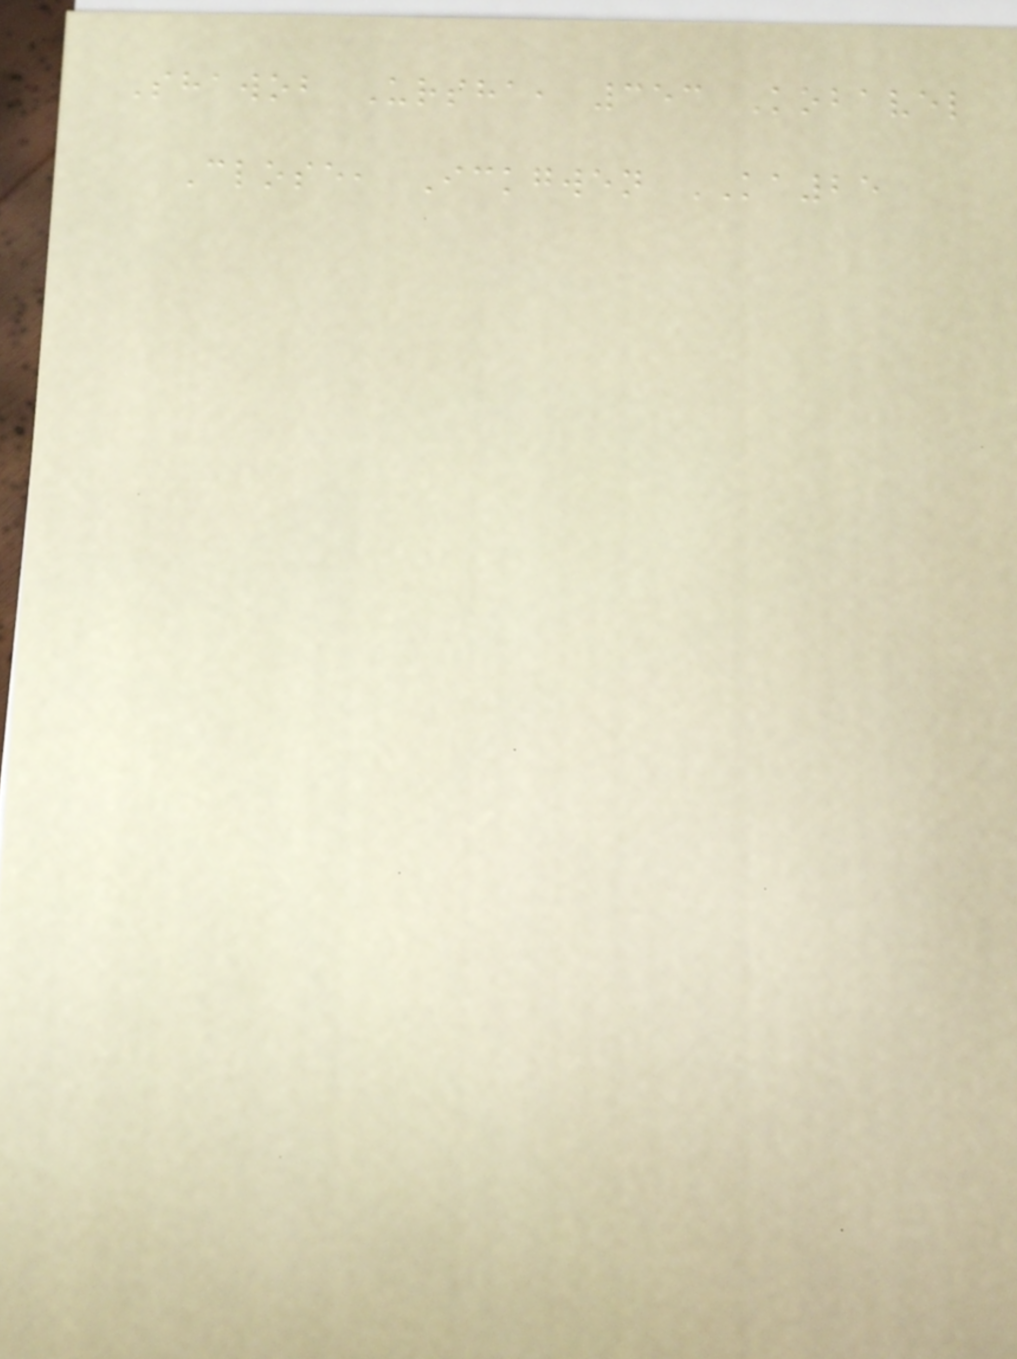Shawob Ursha, 353 Kobavel
Close, Ickgwen KA25
